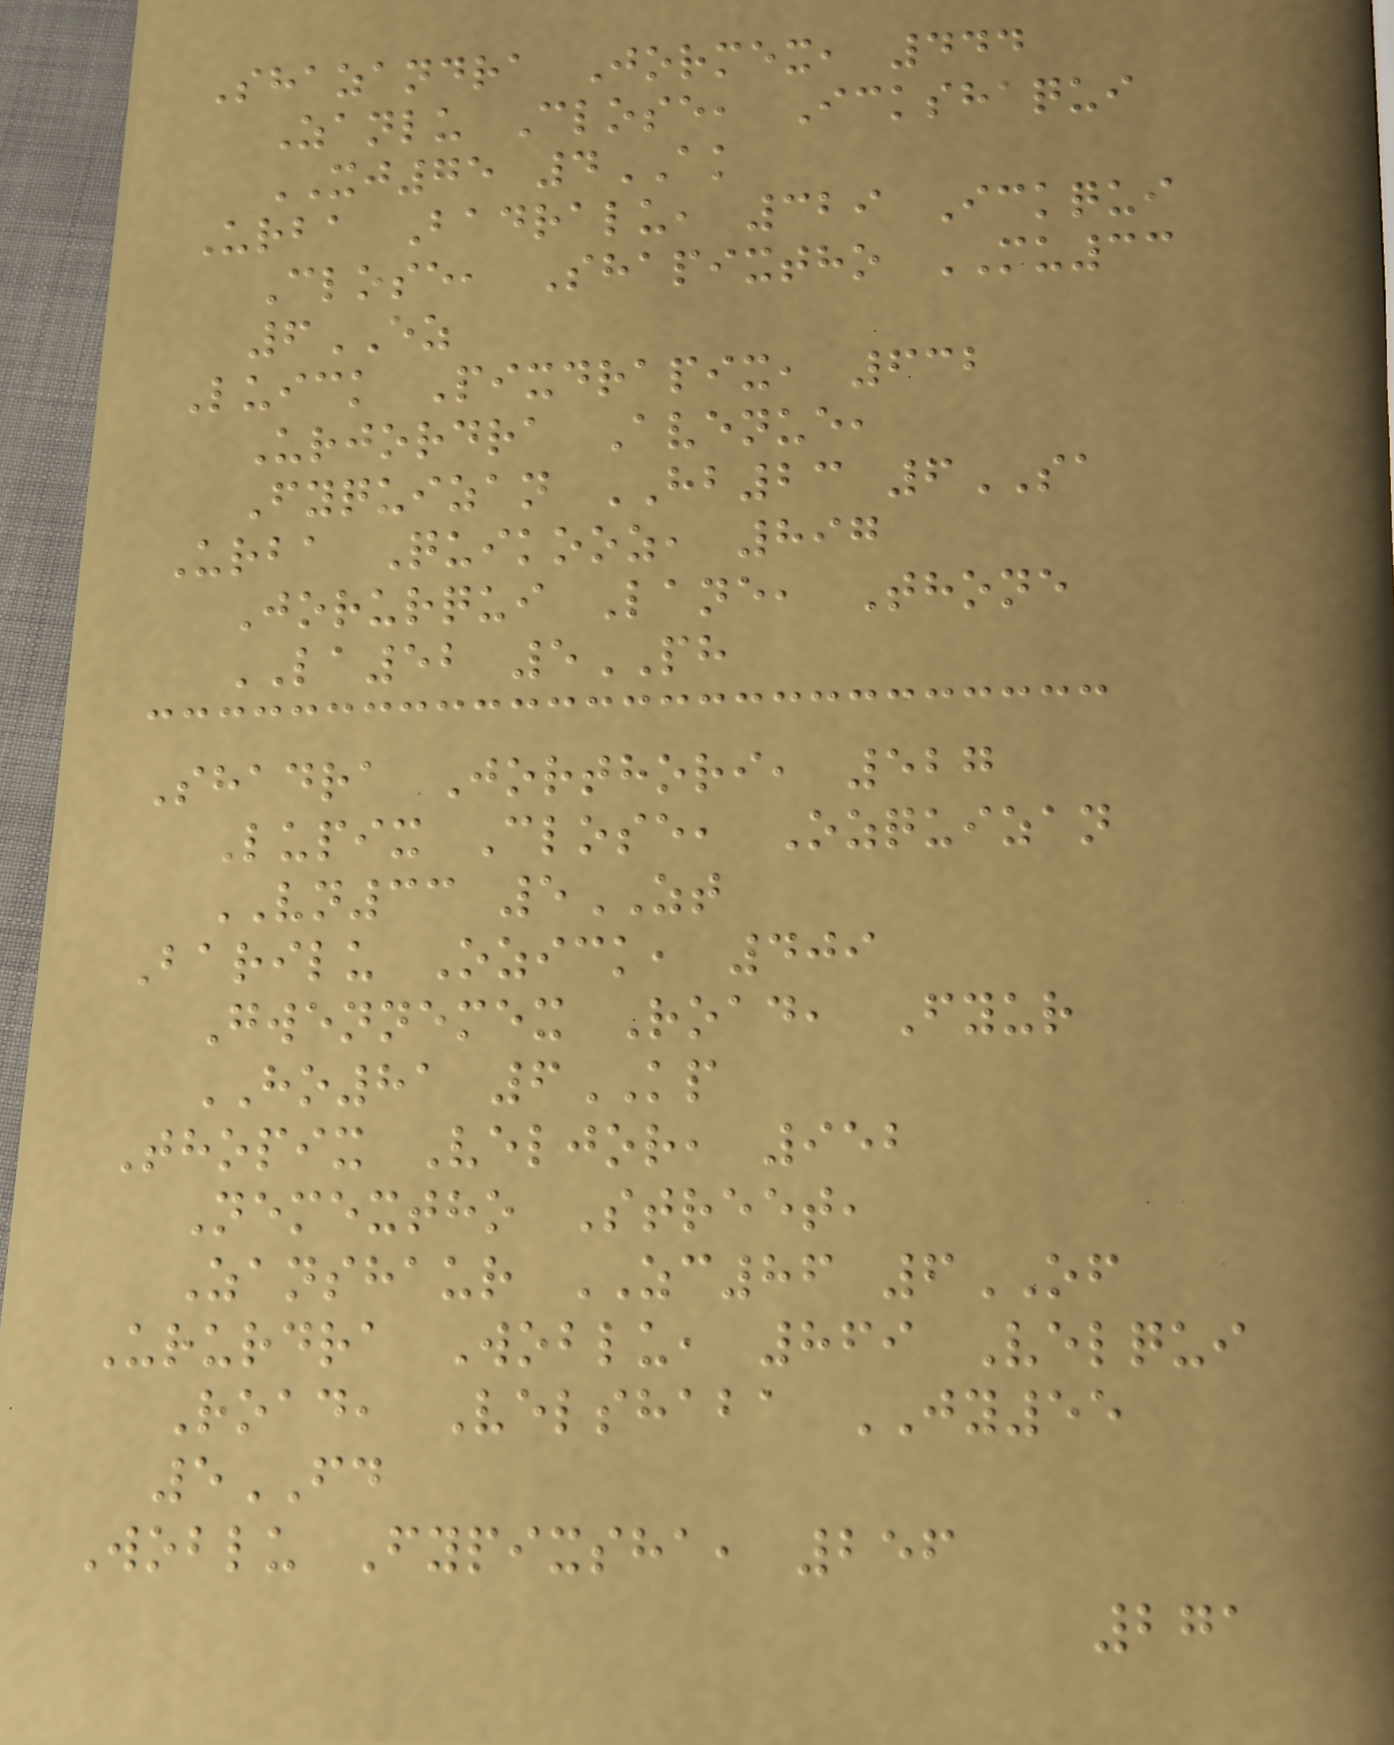Shazandra Jormex, 444
Zanlu Close, Ickshaqui
XJ75 4AK
Urba Badralu, 329 Ickqui
Close, Shapixtho MU33
6EZ
Luick Pixdrapix, 632
Urjordra Avenue,
Fyquizan HB23 6SA
Urba Quikooz, 897
Jorurqui Lane, Thone
LA52 5PH
Shadra Jorthori, 527
Lupix Close, Ozquizan
VN33 5ZT
Barilu Ozick, 409
Gwennemex Road, Fyur
HO81 6KP
Thopix Veljor, 952
Nemextho Street,
Zanshaur ZC86 6OF
Ururdra Woblu, 869 Velqui
Road, Velshaba JY55
5FD
Woblu Fypixsha, 256
271
